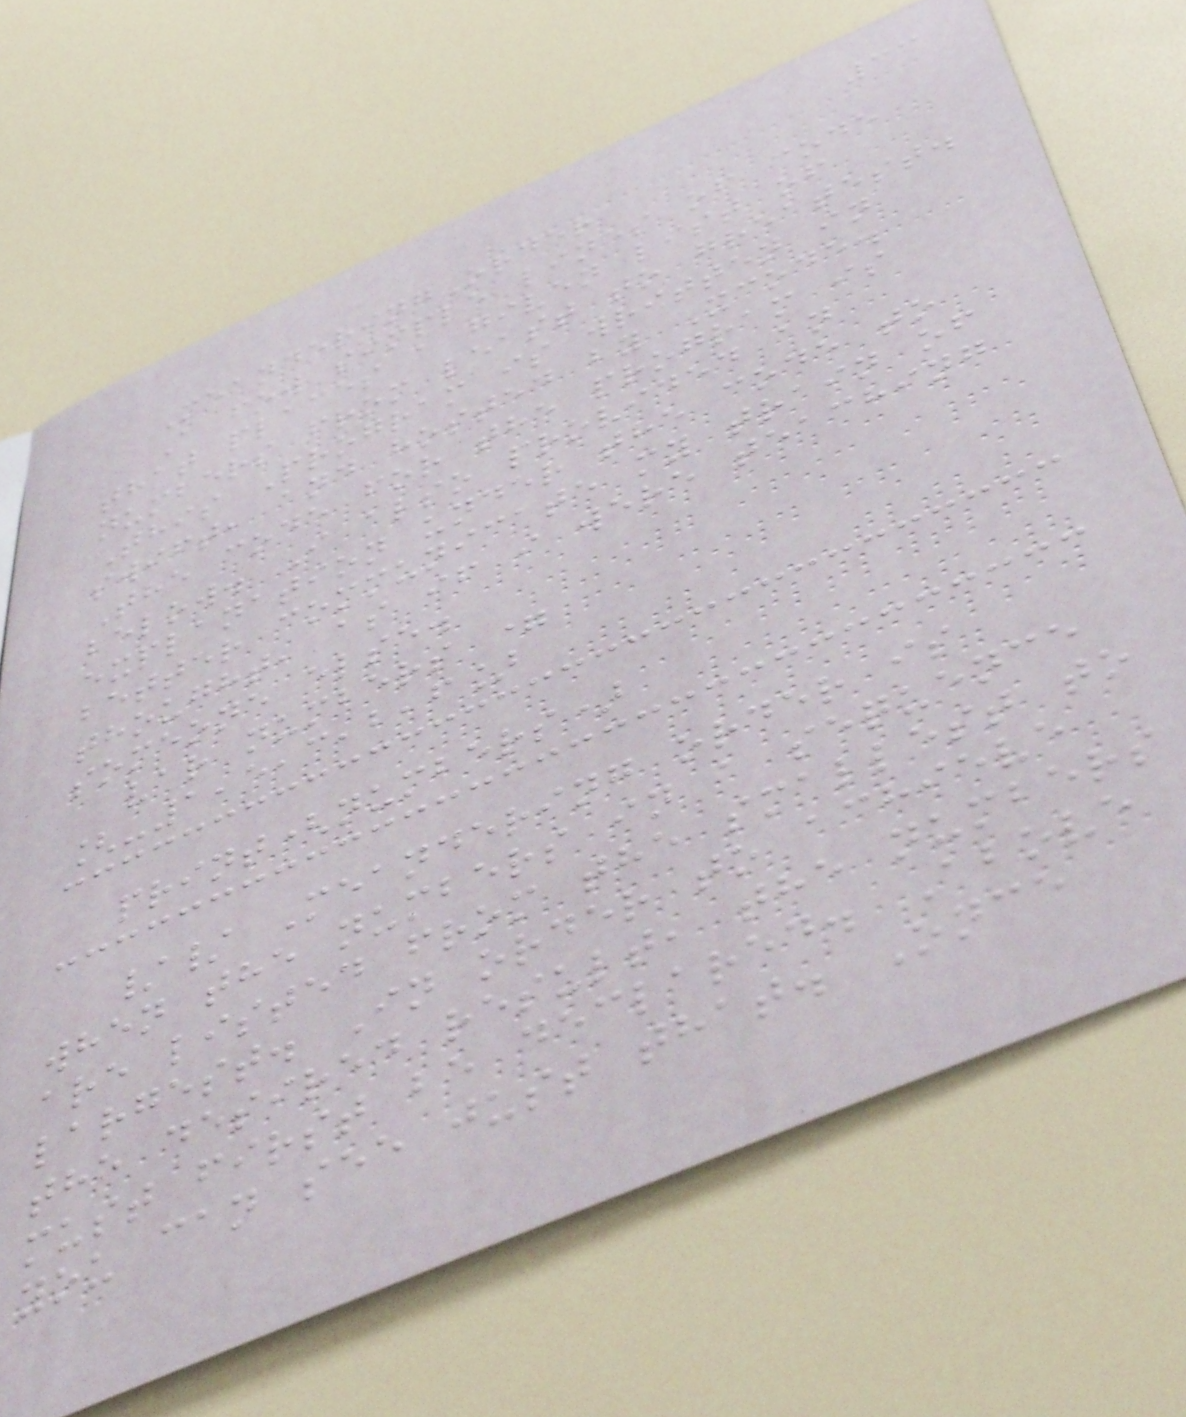33
MeanderingOrder
A few simple lines of code
that places a given list of
numbers from least to greatest.
This Program is written in
swift, and hosted by Xcode.
The code for the program is
below. I also provided an
explanation under the code to
better communicate my train of
thought, as if i were teaching
someone else.
var numbers =
[-1,5,3,2,6]
print(numbers)
// Meandering order is
when the numbers in a sequence
are listed from the smallest to
largest. In order to achieve
the desired result, the numbers
must first be declared. Above
you can see just that. Once
